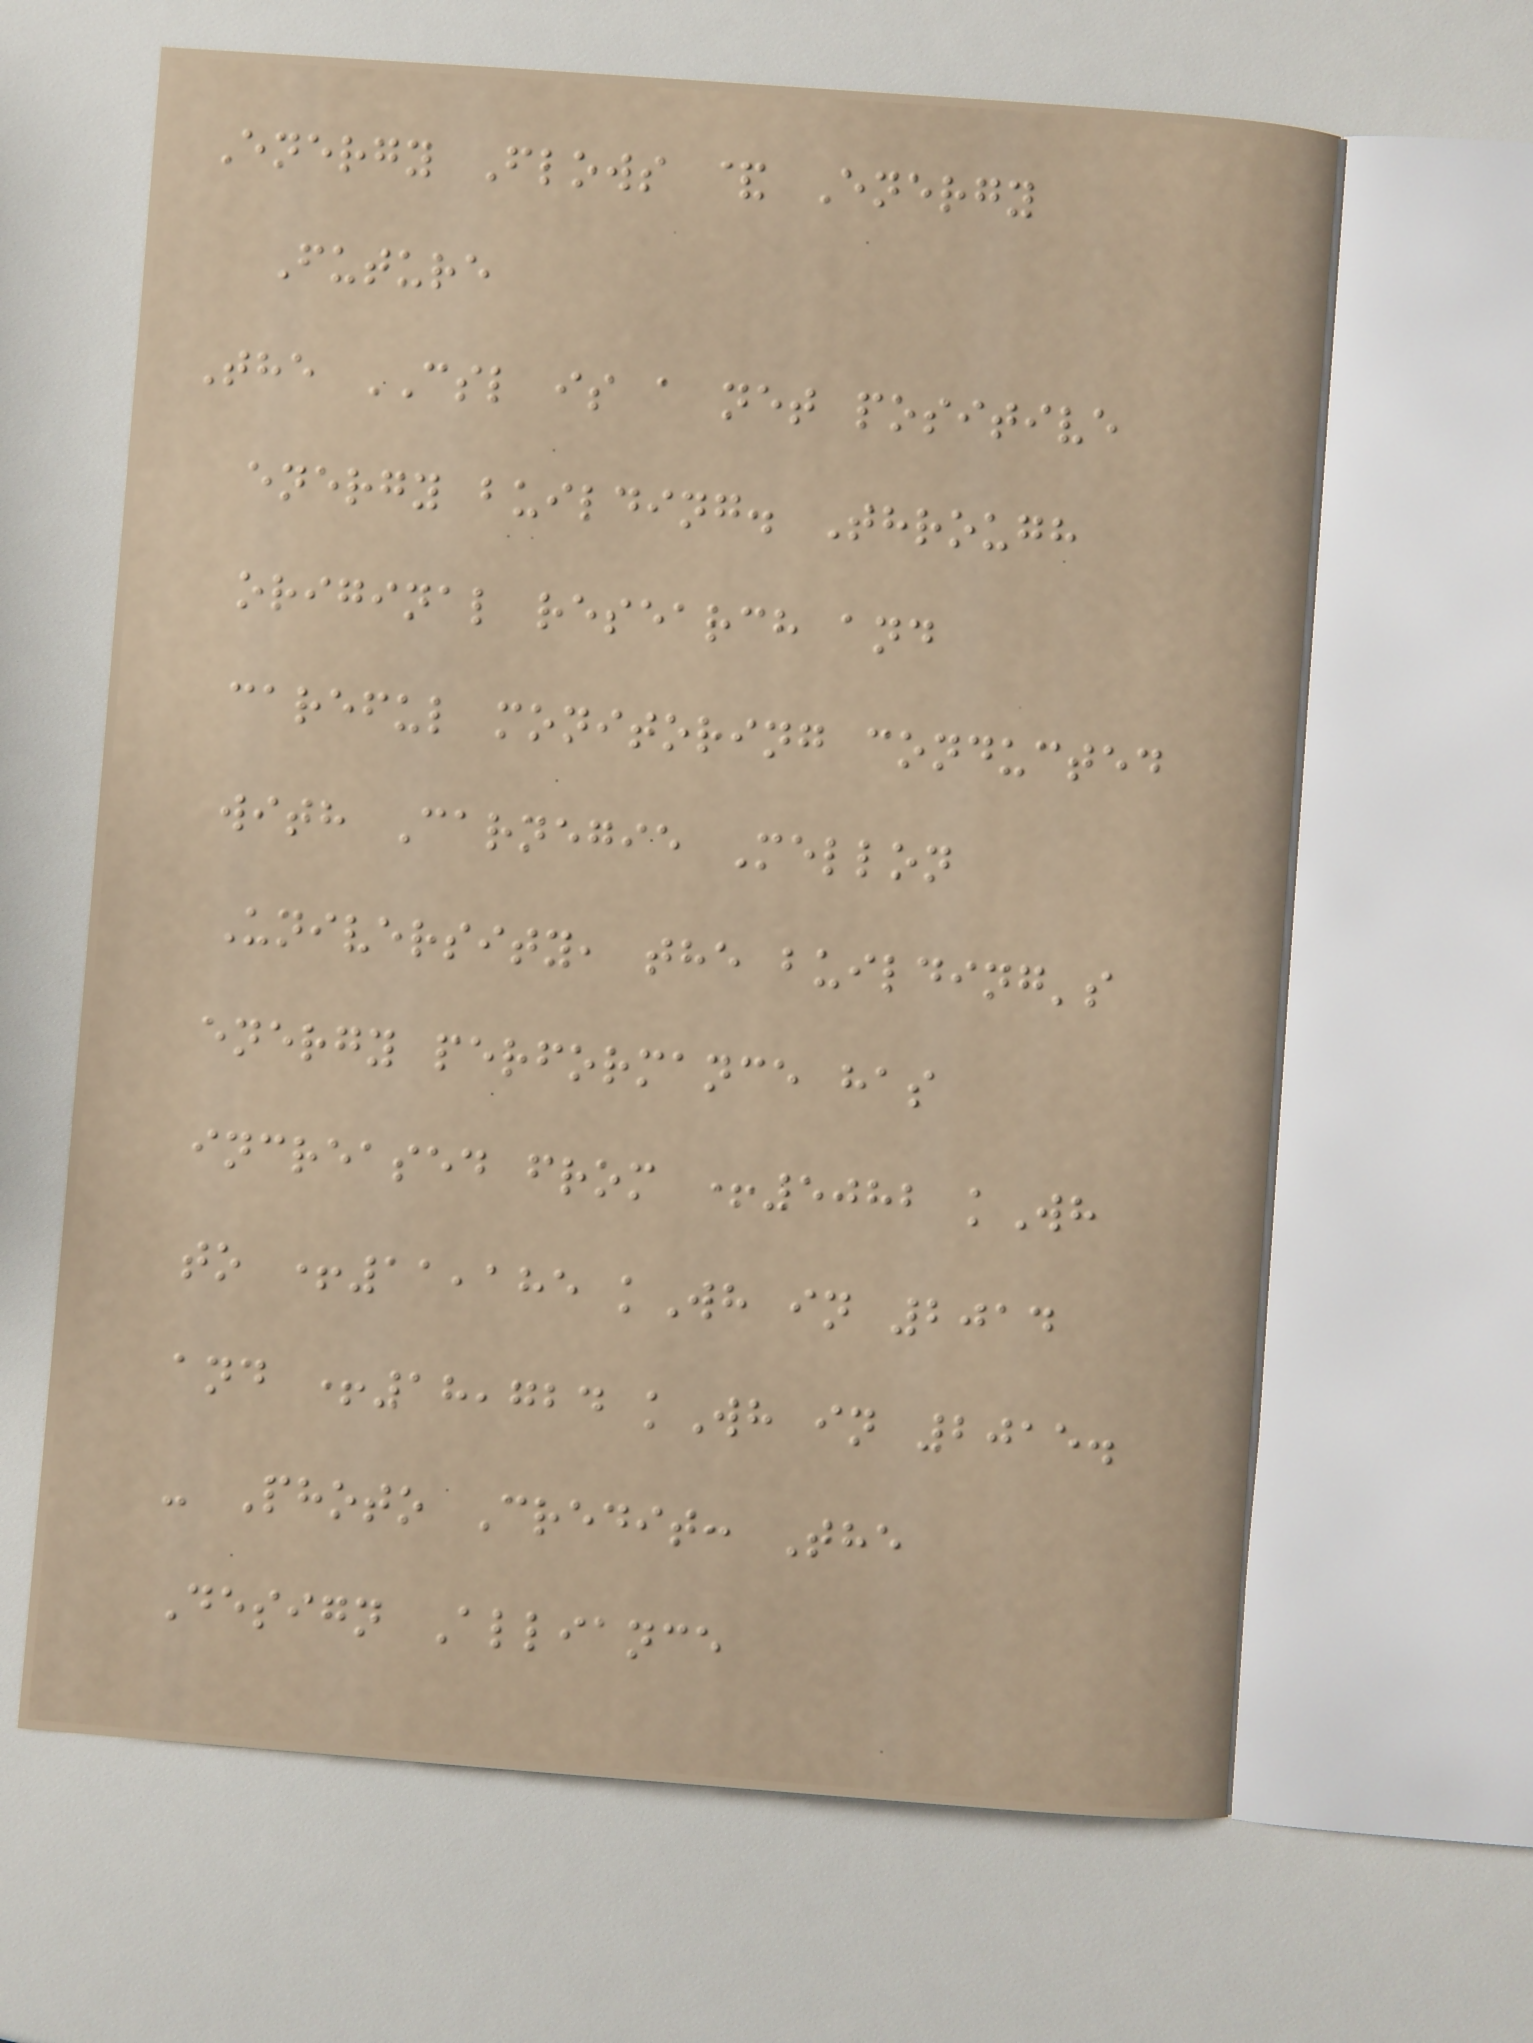Energy Flows & Energy
Future
The CSL is a net positive
energy building. Through
original research and
careful monitoring conducted
with Carnegie Mellon
University, the building's
energy performance has
increased from +5082 kWh
to +11,185 kWh in 2014
and +18,724 kWh in 2015.
- Photo Credit: The
Design Alliance
